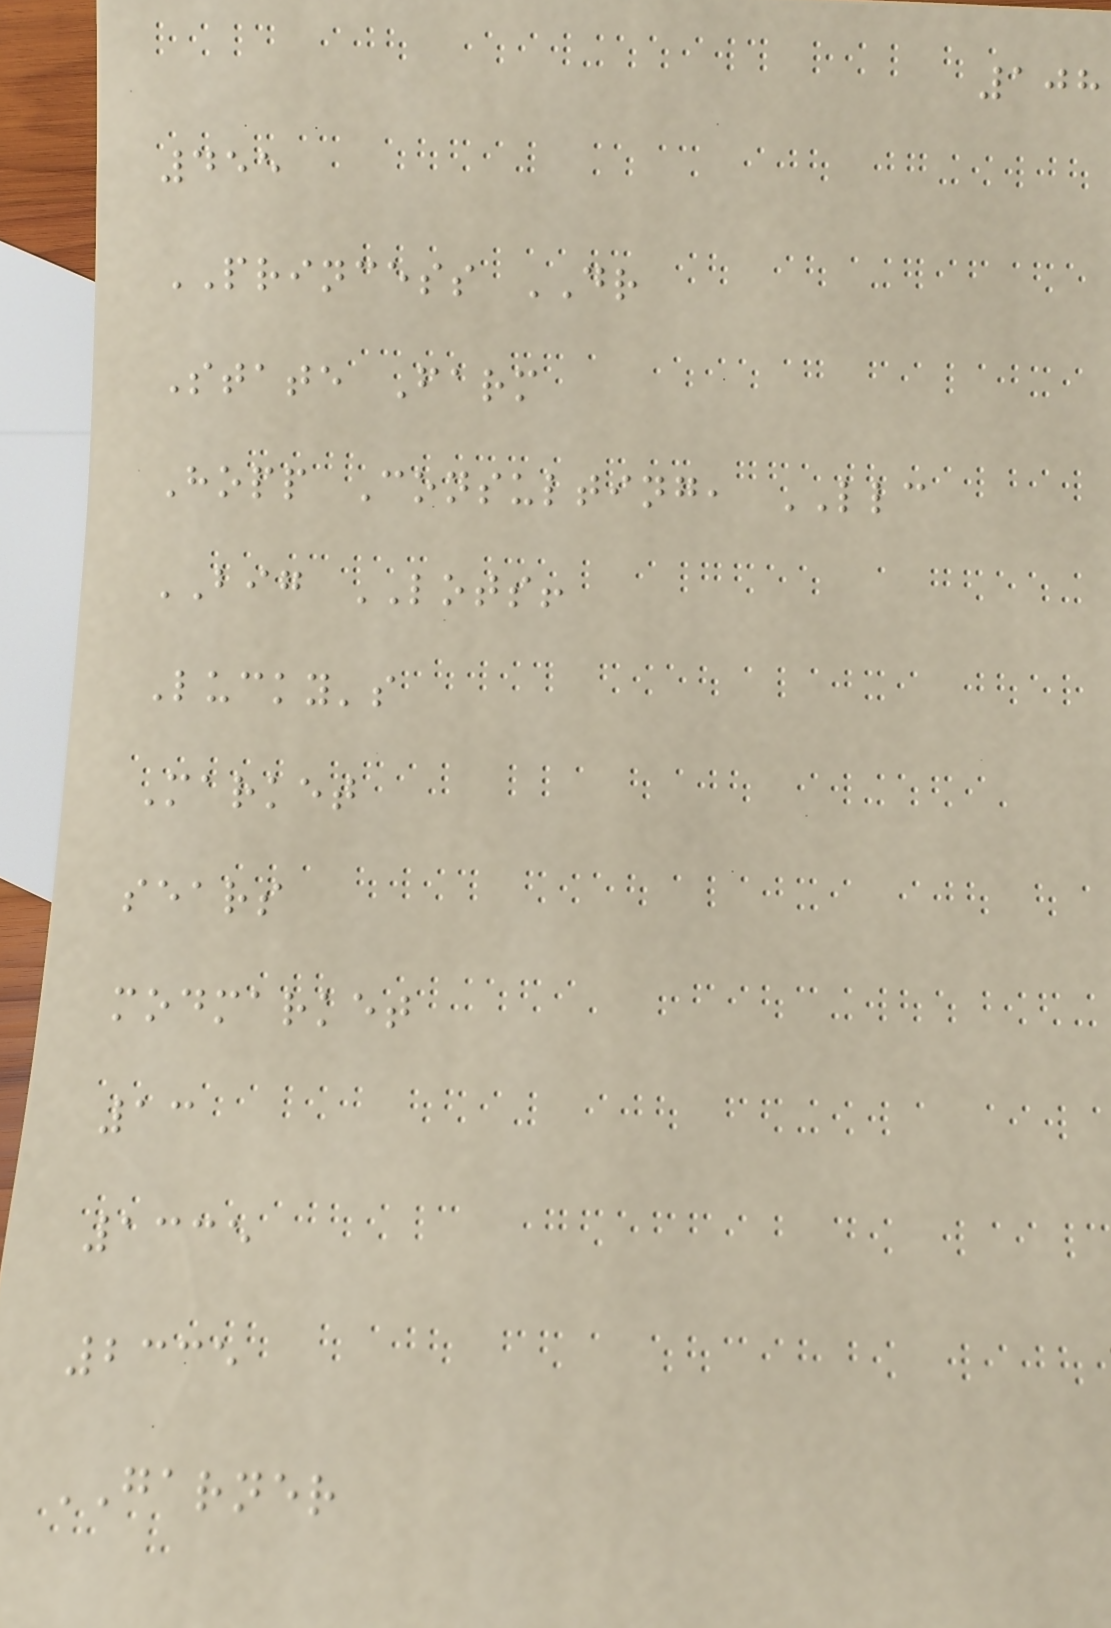108
455
PRINCESS DR
State Farm
Hopp Consulting, LLC
BIG LOTS!
Lucky's
Market
sears
modmarket
13
1335
2335
GARNER
